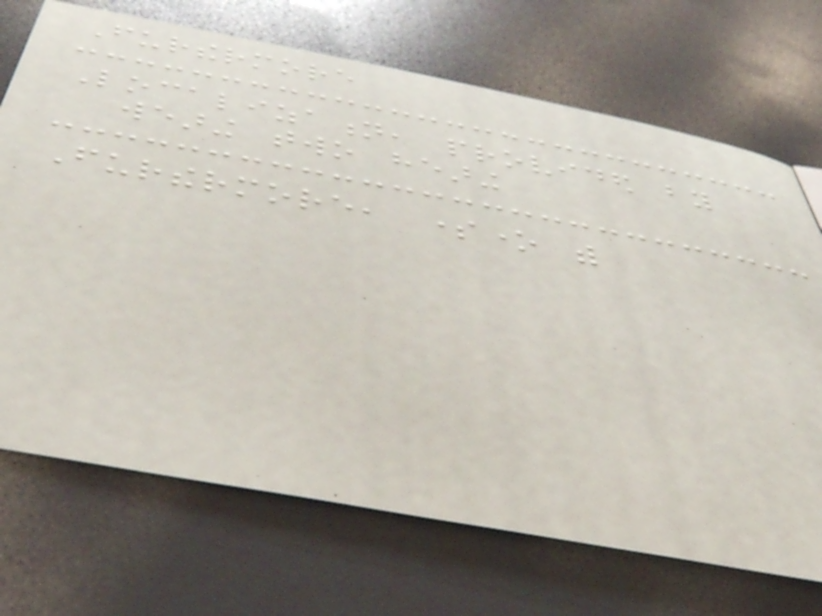Furthermore
Localization, provided by
wearing two hearing
Furthermore, someone with
